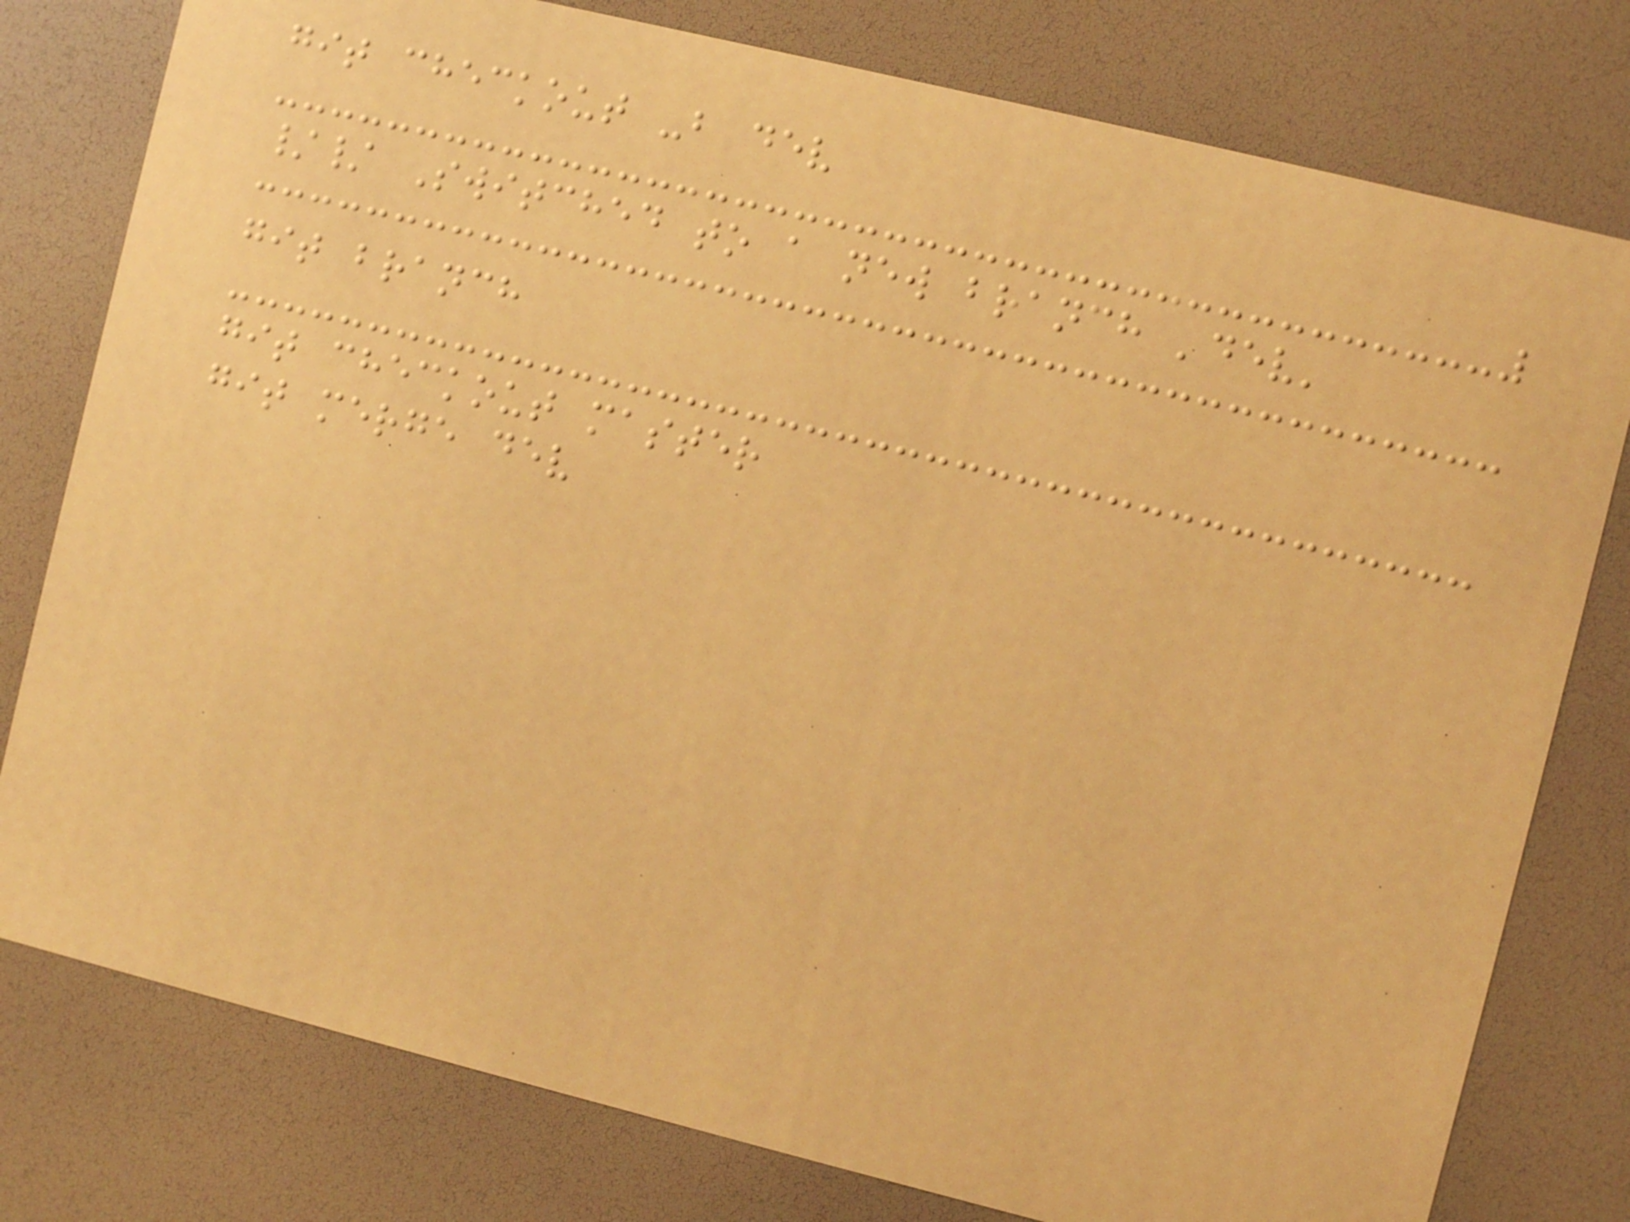git checkout -b dev
// Switched to a new branch 'dev'
git branch
git checkout master
git merge dev
